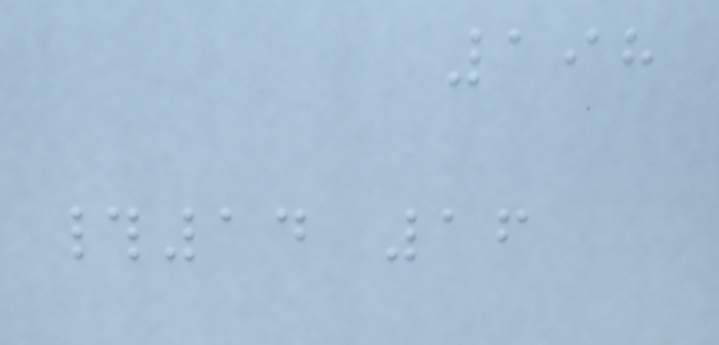198
#14 16
